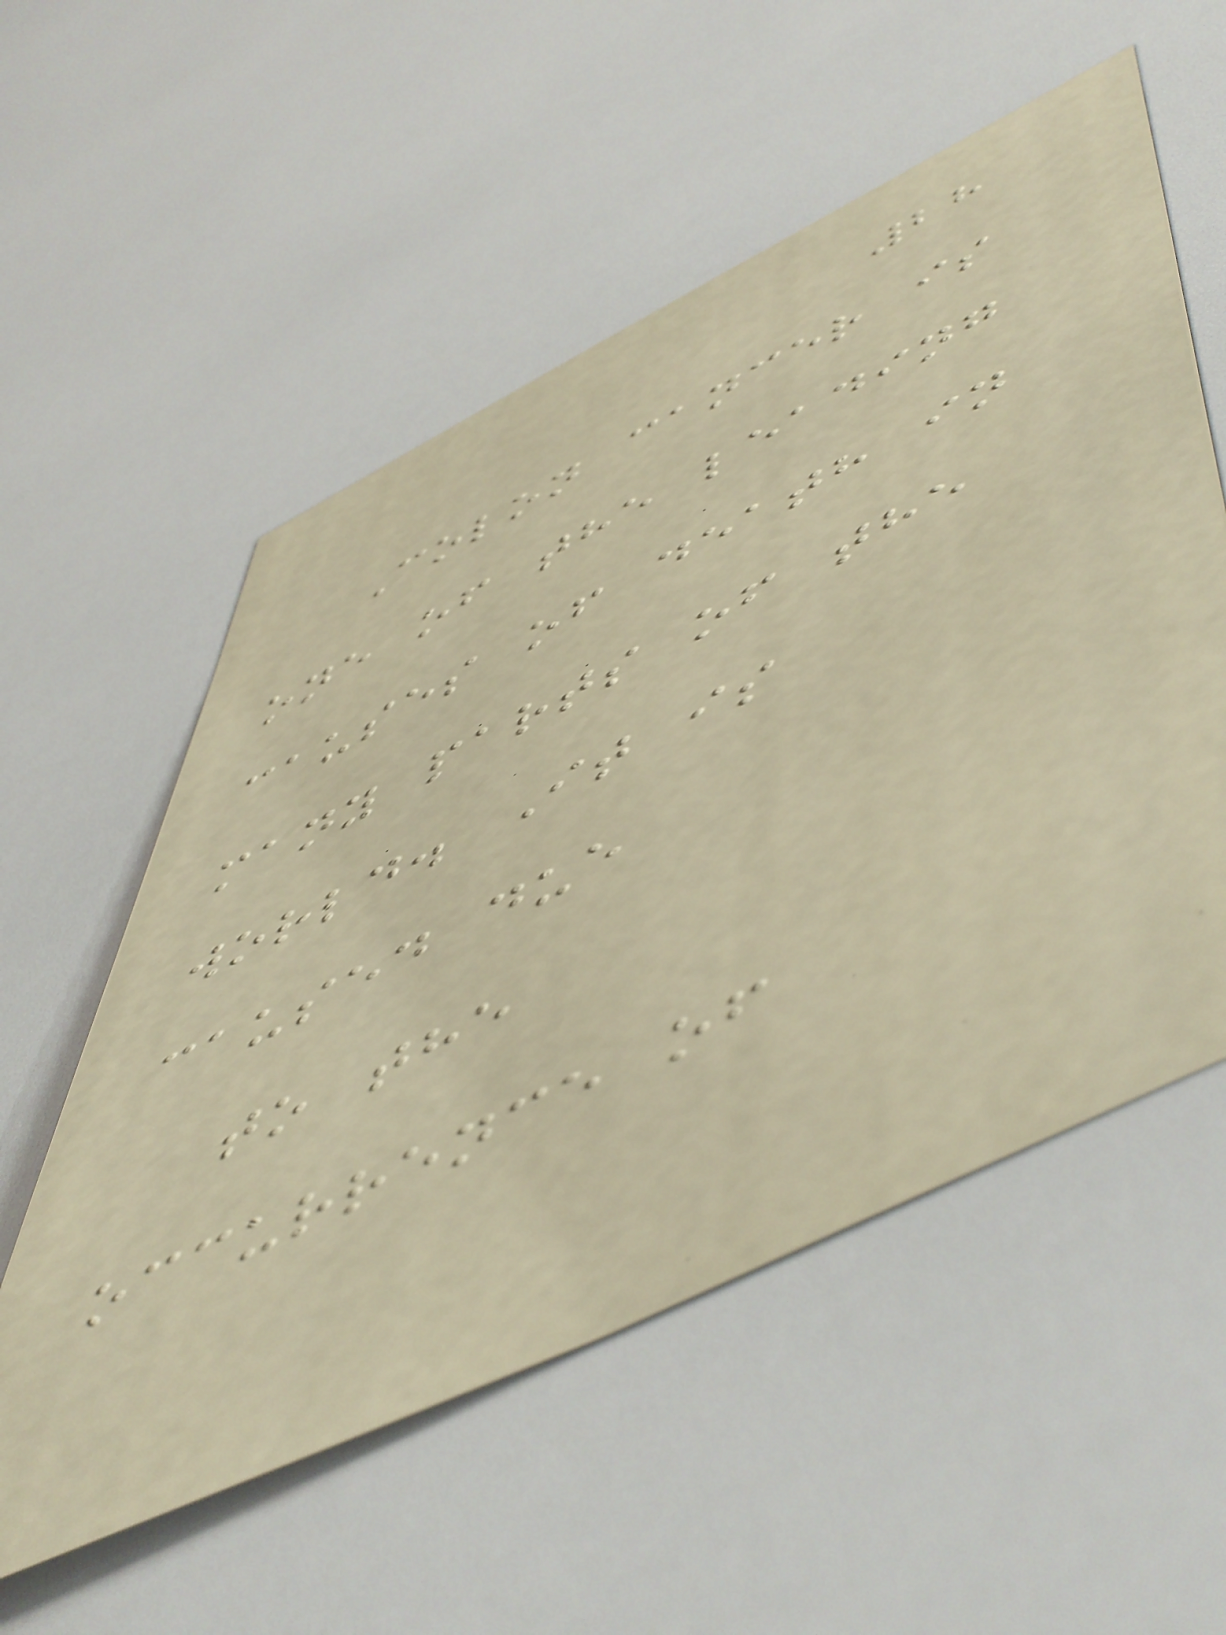28
Colon cancer is
one of the leading
causes of death in
many parts of the
world. It is
caused due
to the
occurrence of
